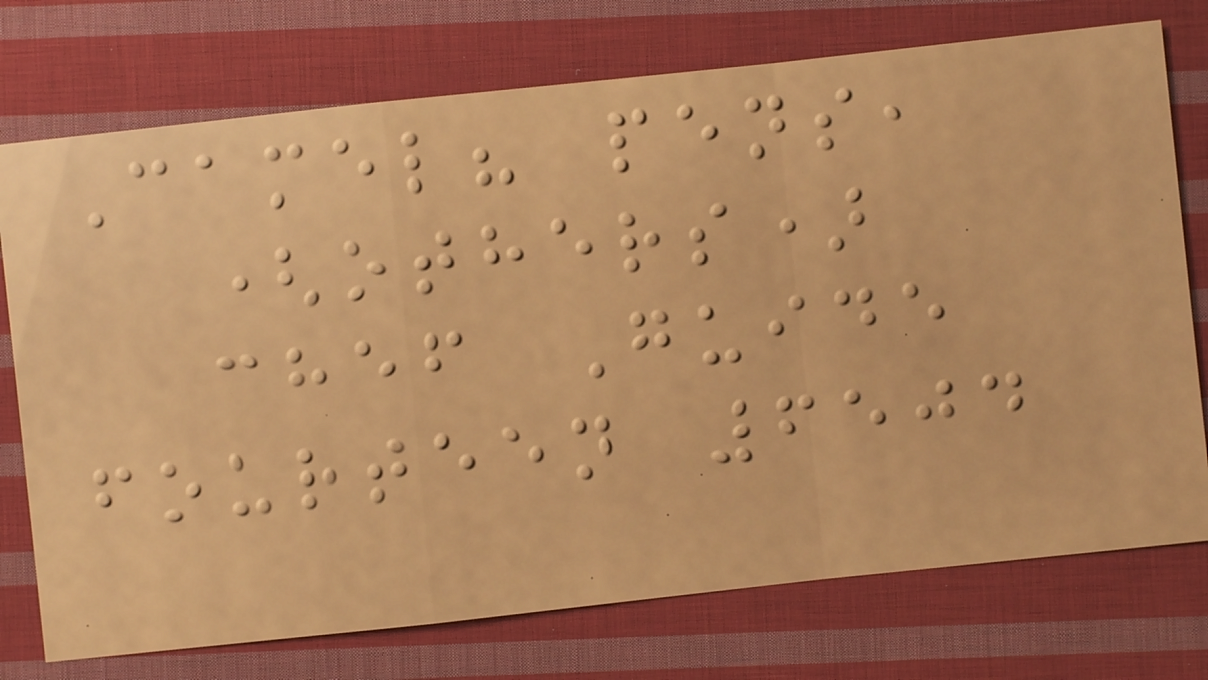Camel? pens,
(others)
chef Guide
fourteen 6504
